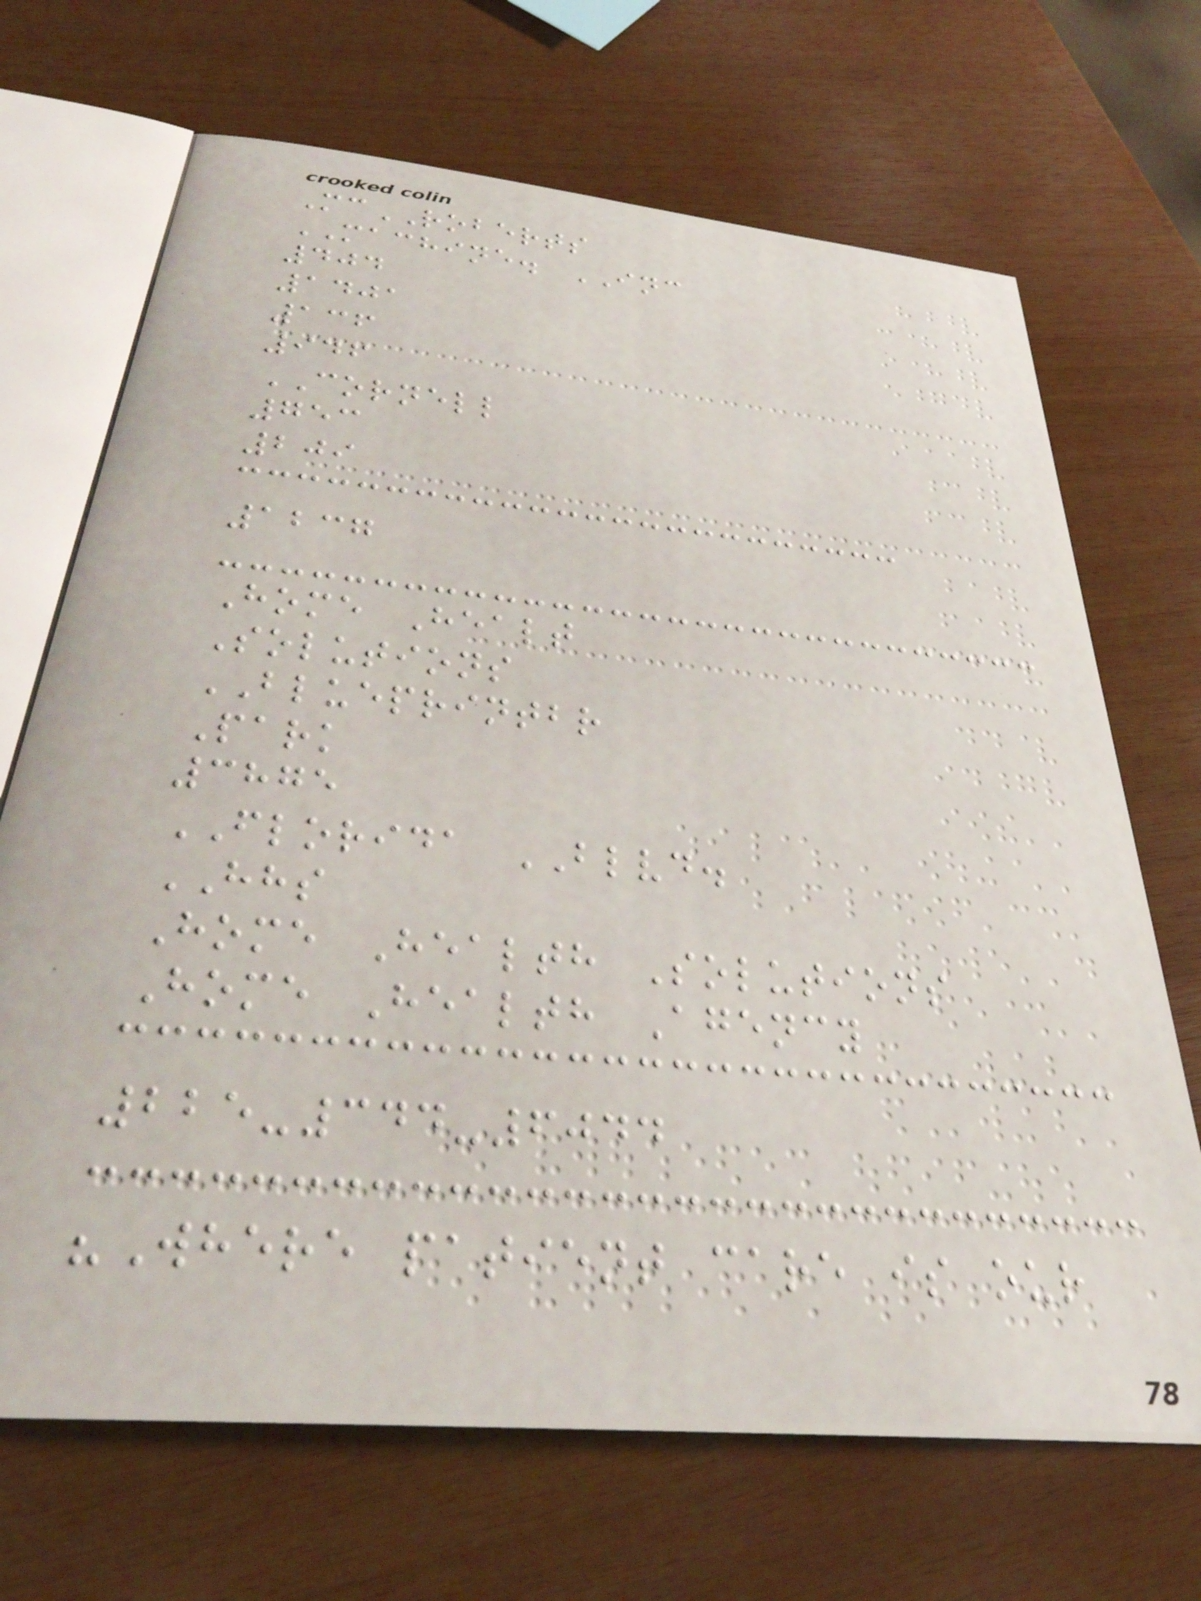McROBERTS
MACHINE. INC
404
1401
136
946
CORNELL
753
209
1237
Home Healt
Solutions
BLUEPRINTBR
Park
3875
FLORIDA BLVD.
HHS
Home Health Solutions
Home Health Agency
225-344-6044
"Where patient care is our
